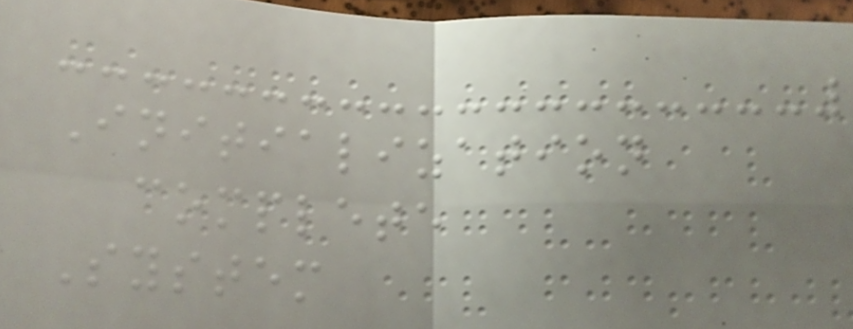Initialization
complete
System
